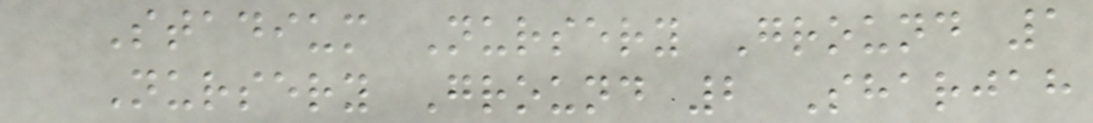Stadium Nursery Ground 1
Nursery Ground 2 Sharjah
